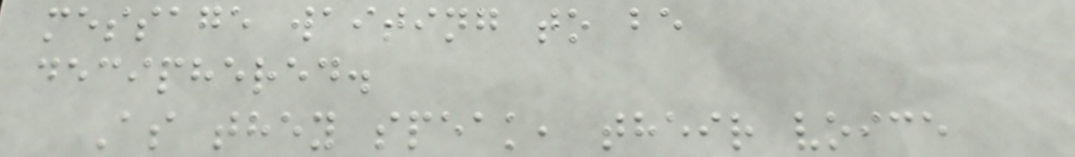message waiting to be
deciphered.
As they speak, their voice
